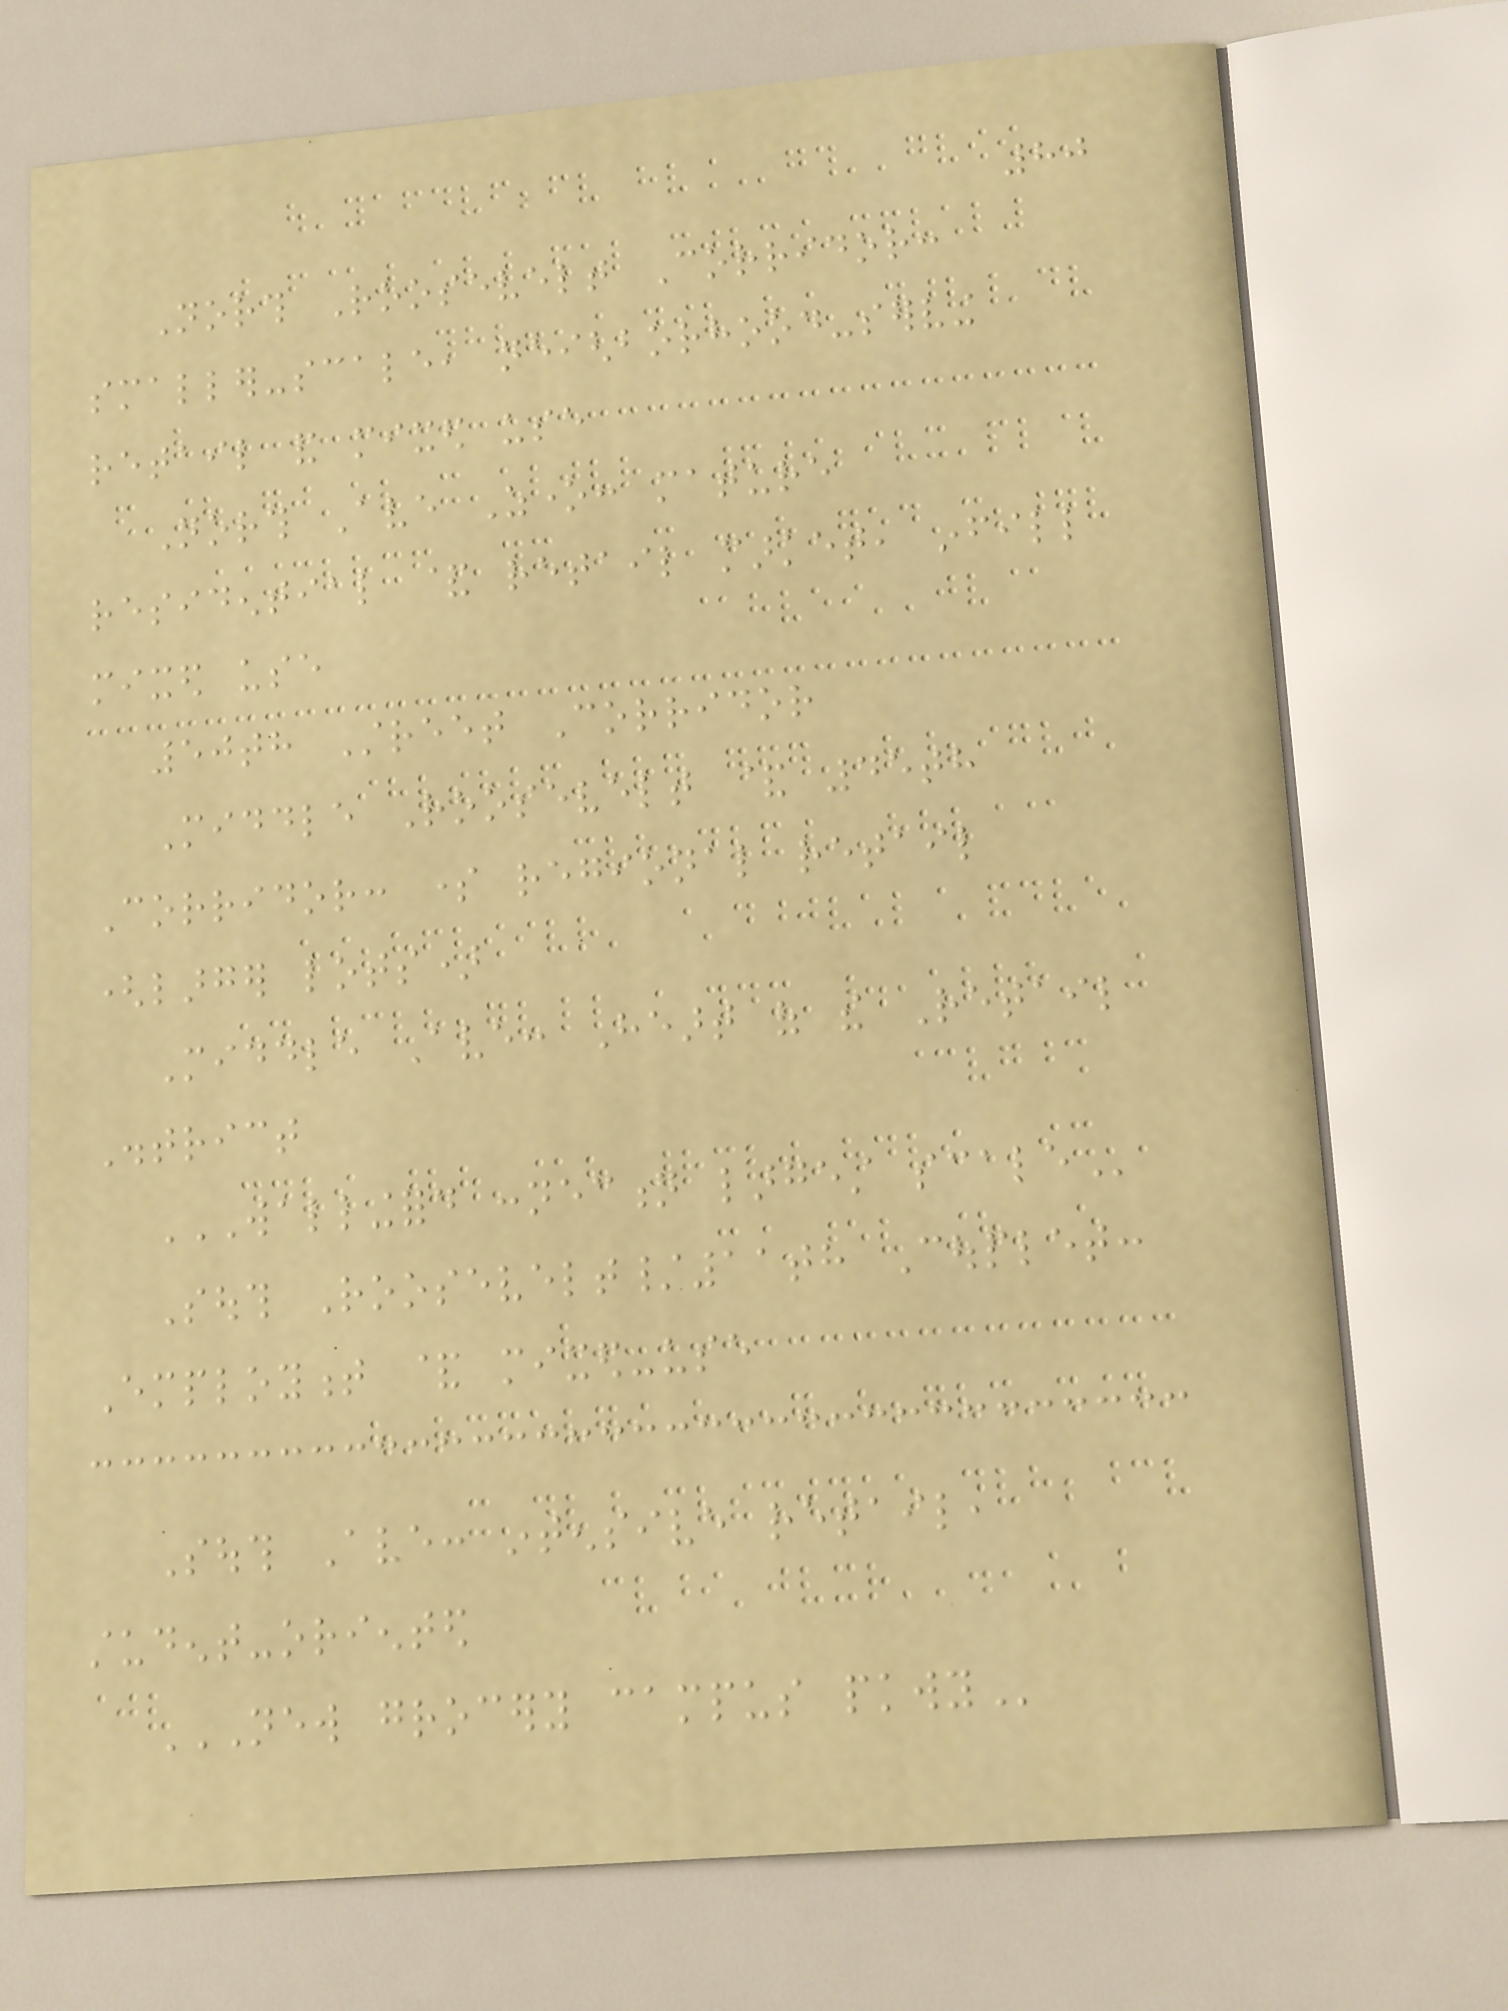80
North Roosevelt Corridor:
smaller-scale, neighborhood-serving
retail and mixed use
North Ave Zone: mature
residential & retail market, infill
mixed use
50th Street Corridor
Middle Roosevelt & 45th
Corridor: some regional retail
(larger lots)
Middle Ave: Heart of the Retail
District
WALLINGFORD CONNECTION LARGEST SCALE
South Roosevelt/11th Couplet:
Employment & mixed-use
South Ave: intensive retail,
student-oriented
NEW GROCERY CAMPUS PKWY
